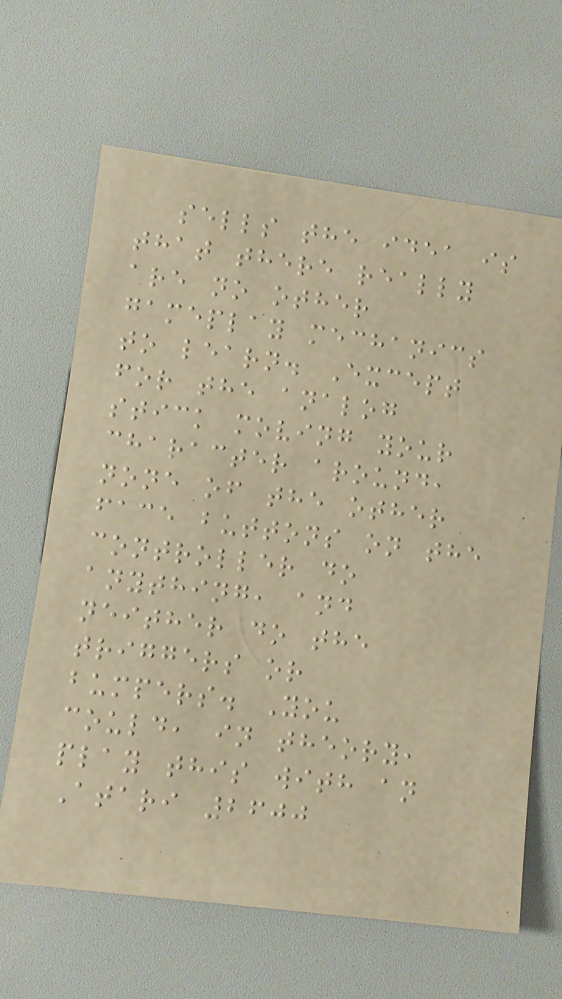sells the idea is
that there really
are no other
gameplay mechanics
to learn. Except
for the analog
stick moving your
character around,
none of the other
face buttons on the
controller do
anything, and
neither do the
triggers or
bumpers. You
could, in theory,
play this with an
Atari 2600
